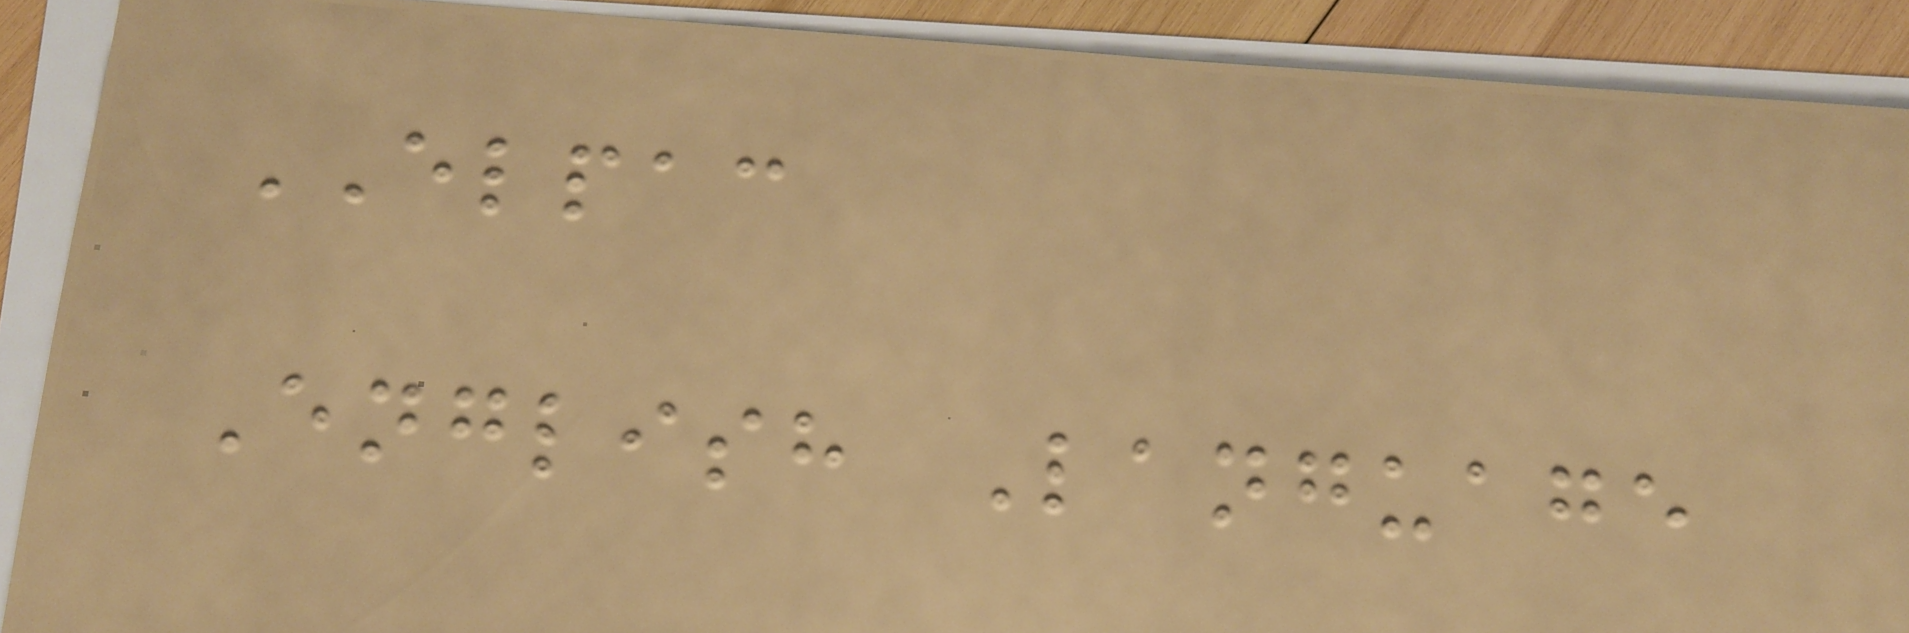ELPAC
English Language
